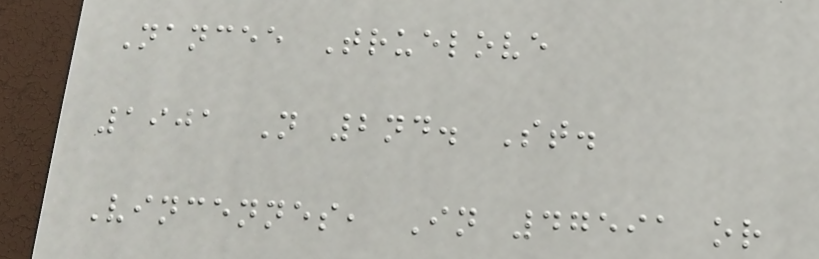Nancee Truelove
1901 N 2nd. St.
Vincennes, In 47591 or
